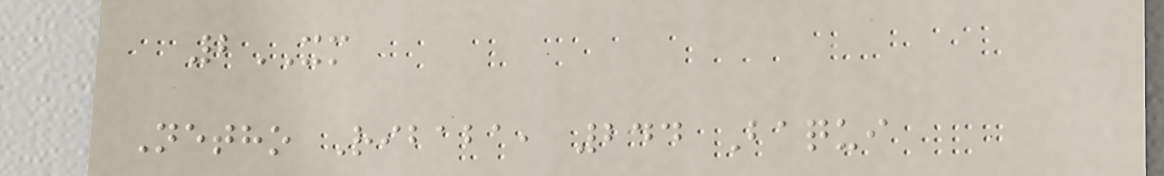2XM
Netho Ribaba, 244 Baqui
